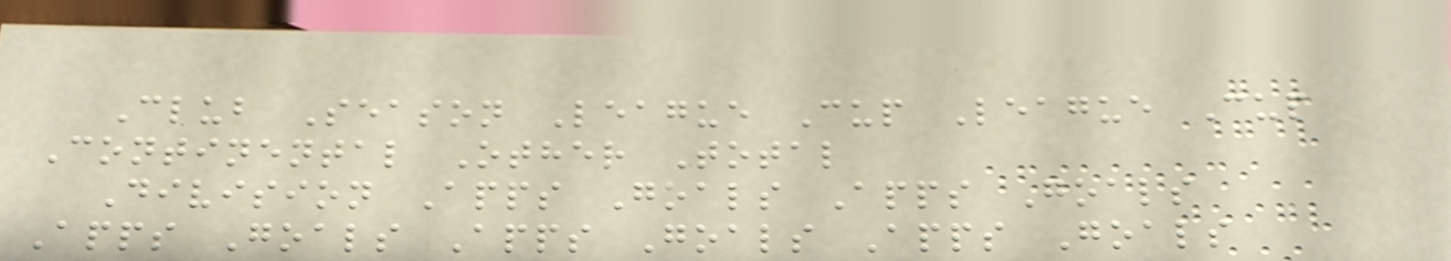Club Season League Cup League Cup
Continental Other Total
Division Apps Goals Apps Goals
Apps Goals Apps Goals Apps Goals
